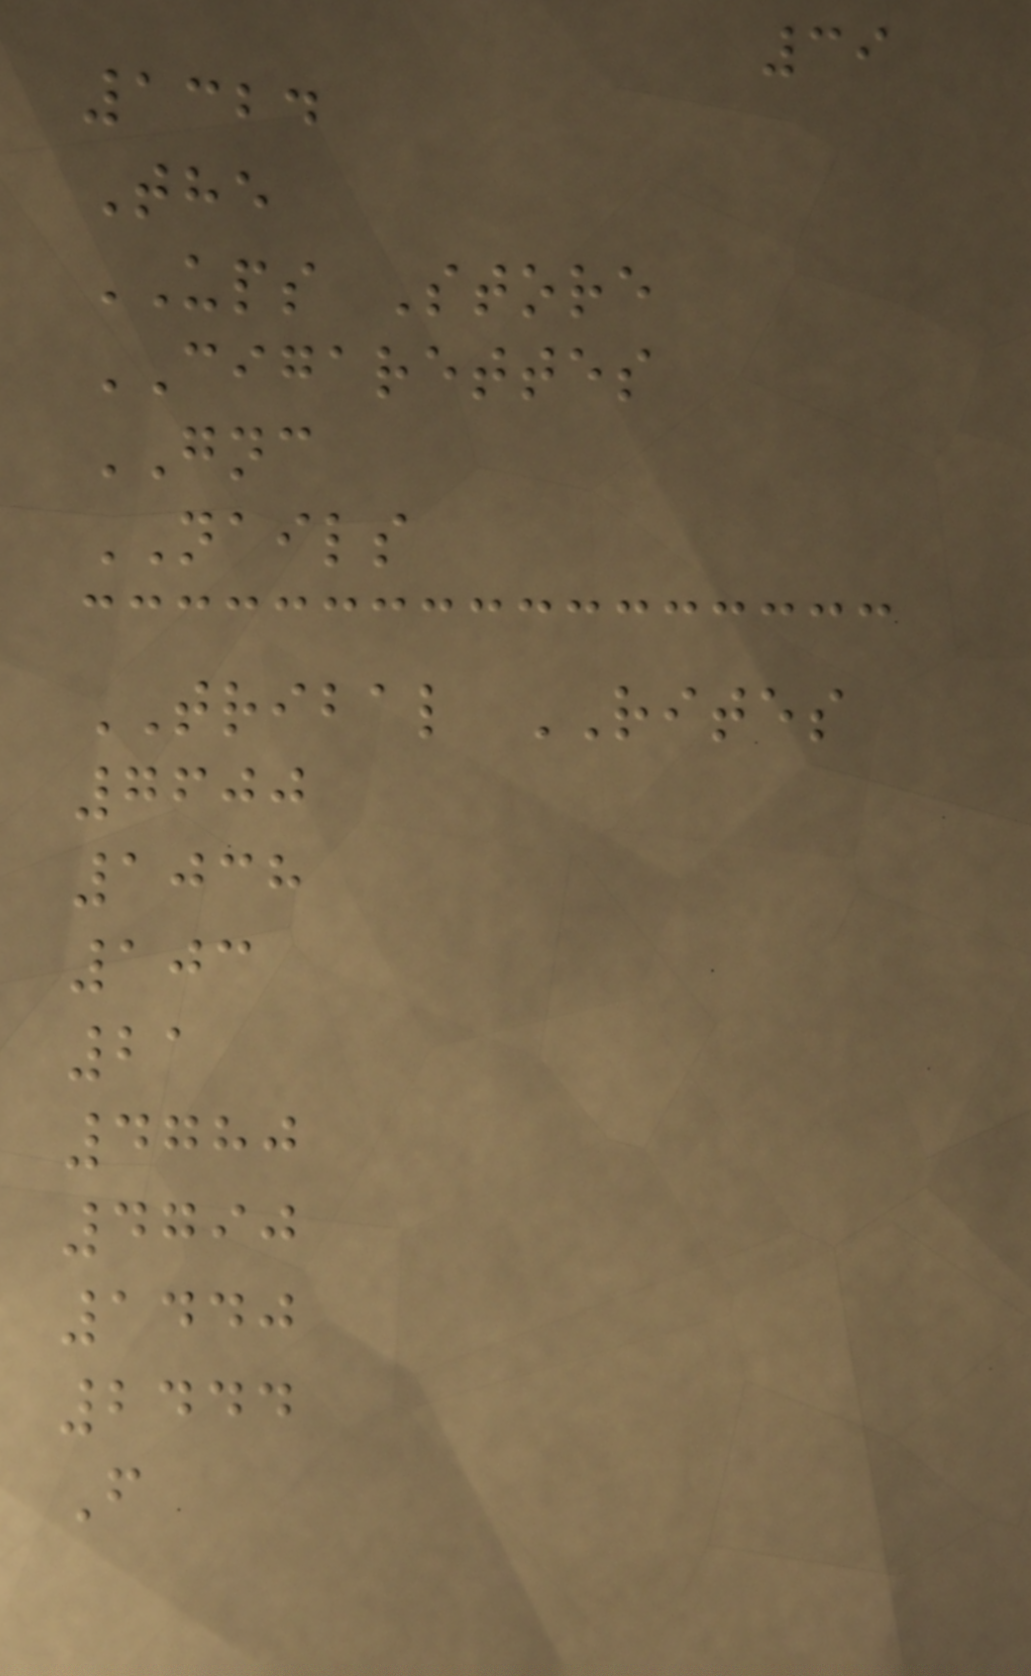39
1324
The
UPS Store
CIGARETTES
GNC
NAILS
TRIBAL RITES
7600
1038
103
21
4780
4790
1440
2444
F
